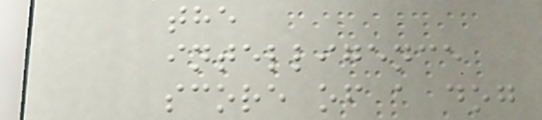the
intelligence
score of a dog
